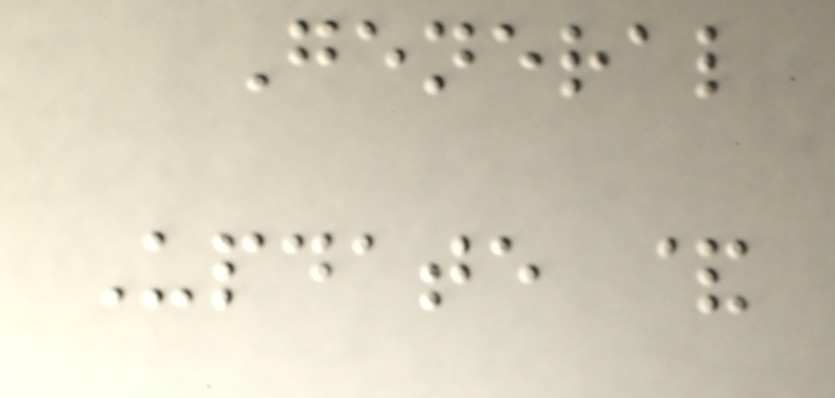General
Update &
